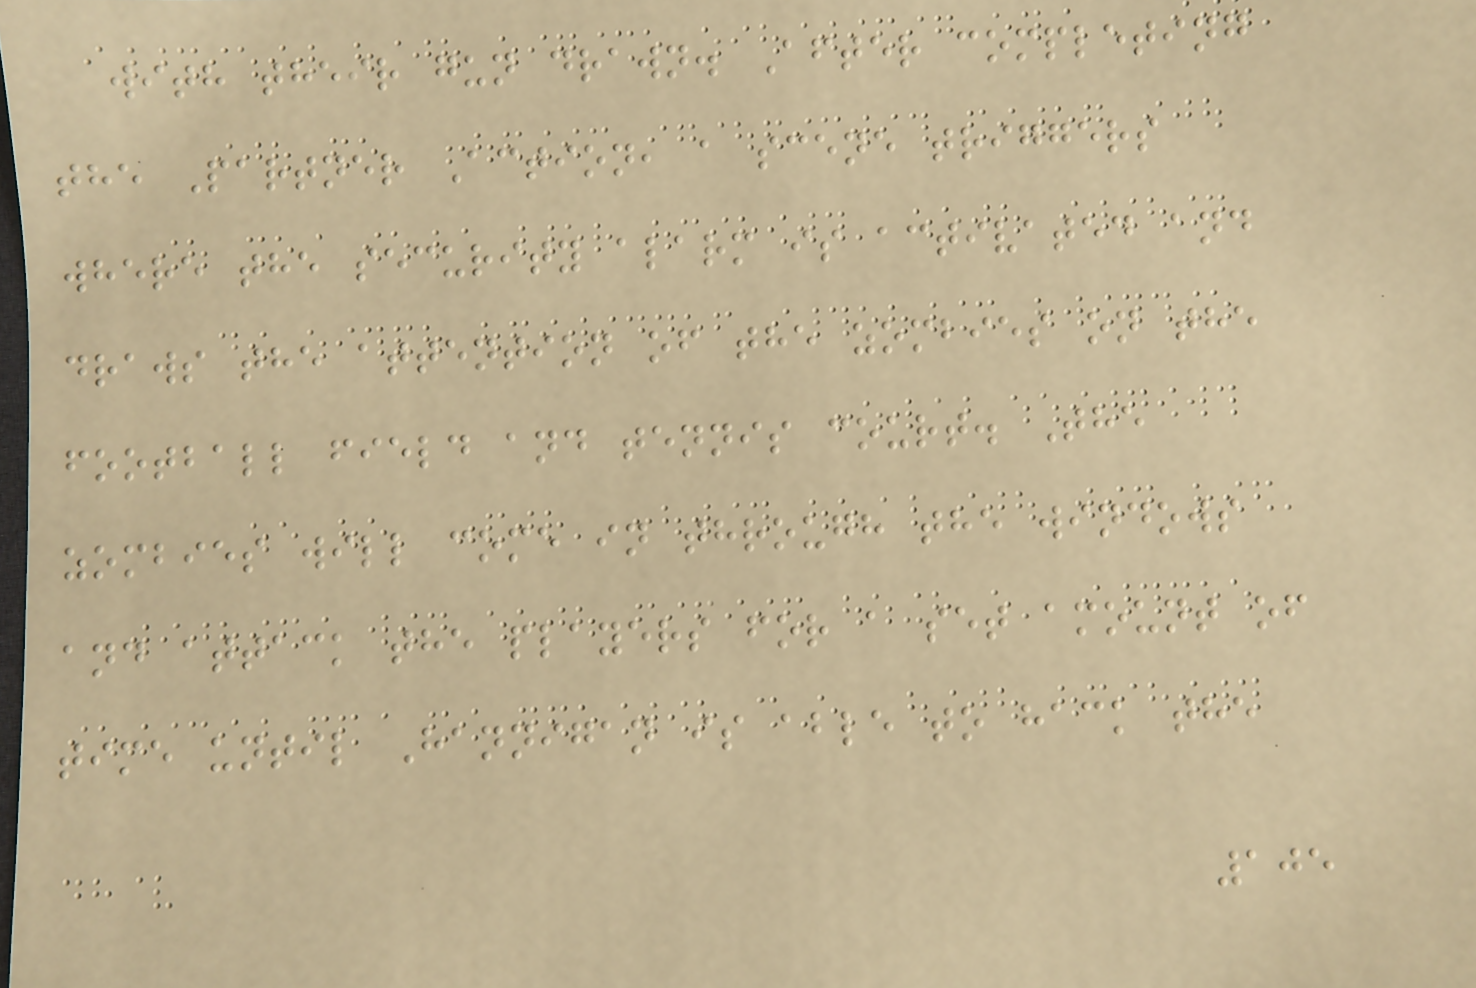with their gun drawn. After completing
the Partner Action, a scene triggers
where the security alarm is activated and
draws the attention of the zombies on the
football field and tennis court. The
zombies will come in through the windows
and attack the players for a set amount of
time until Hannigan is able to hack the
105
